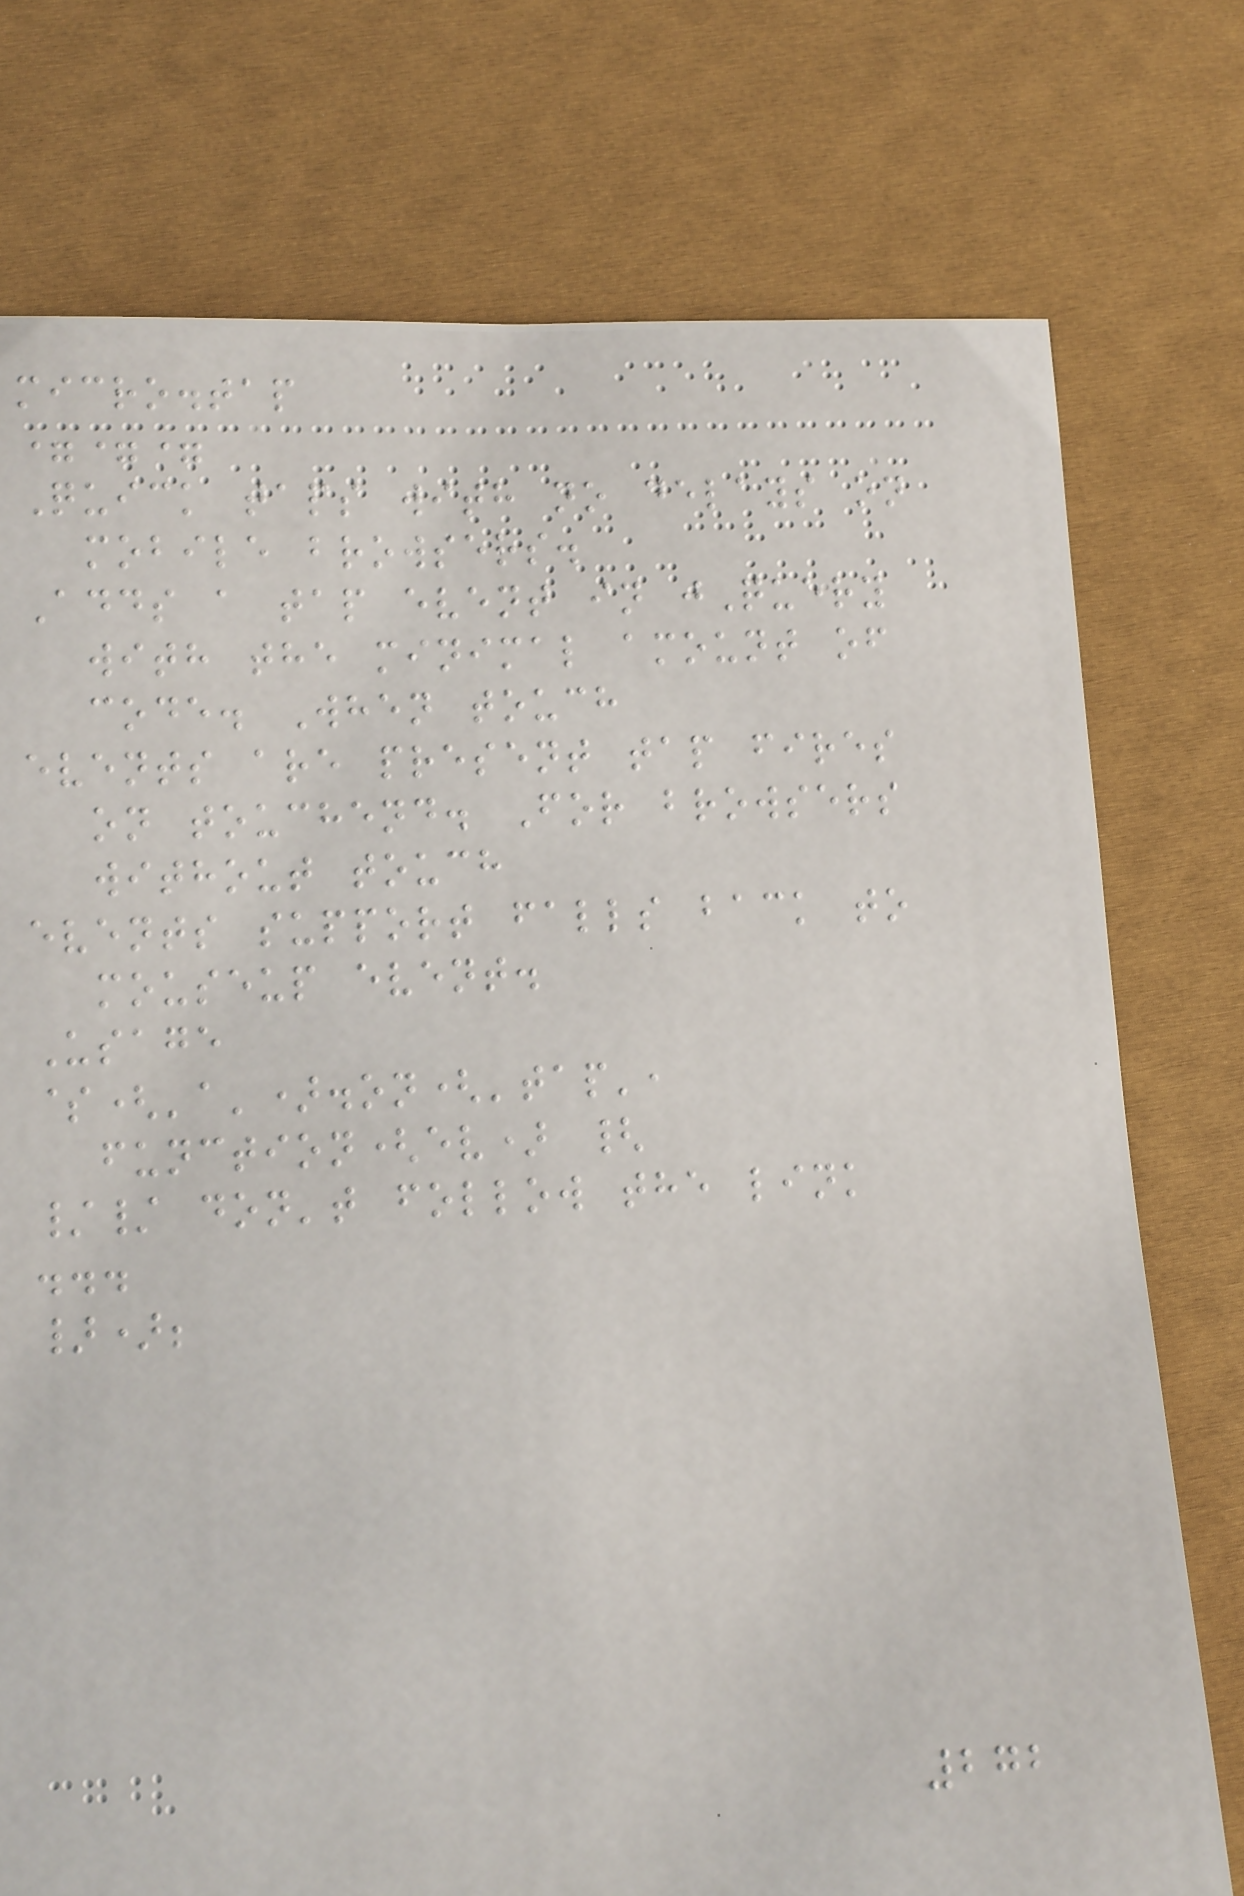micro.tap
===
Quick taps with no delays on
mobile browsers.
Adds a tap event in jQuery
with the minimal amount of
code. When touch
events are present tap fires
on touchend. For browsers
without touch
events support falls back to
mouseup event.
Usage
$('a').on('tap',
function(ev) {
// don't follow the link
...
});
272
